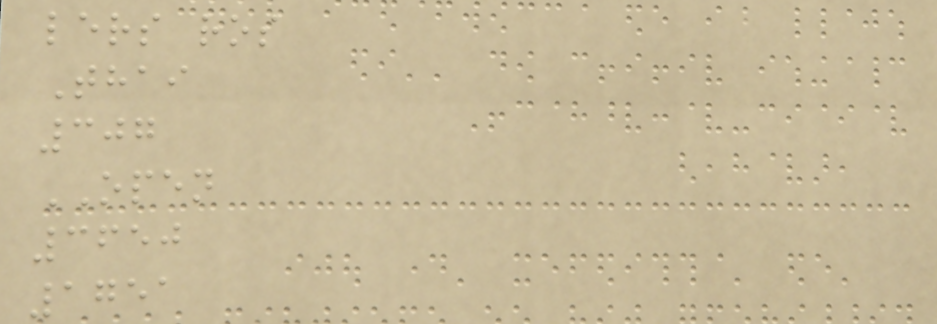lers ros
Thai
307
OPEN
3650
1751
